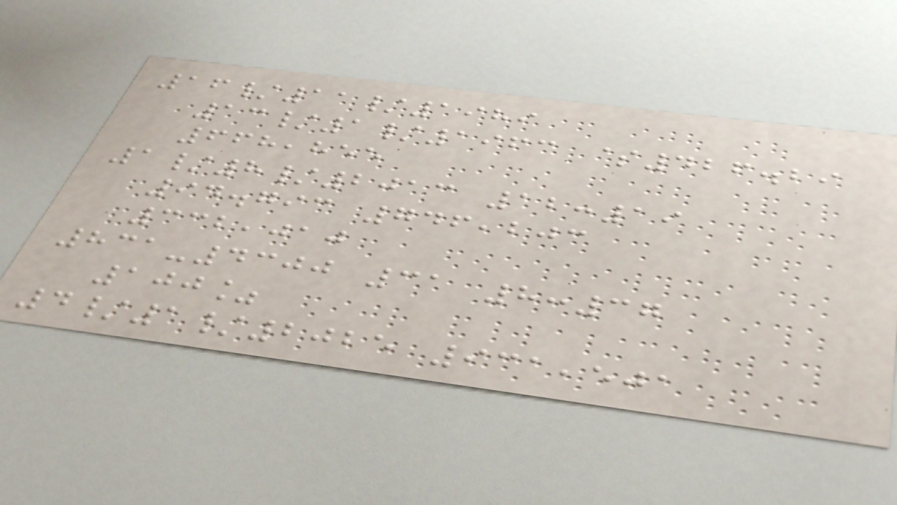16/11/1989
13/1/1963 $426.29
668,855
1/8/2013 12:19
94.793 746,203
332,010
831-4300 31 8:37
100%
4/1/2025 931,501
